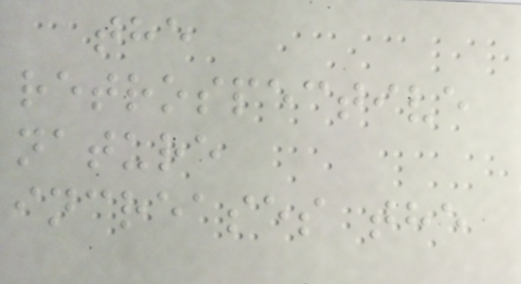the
retrospective
nature
increases the
